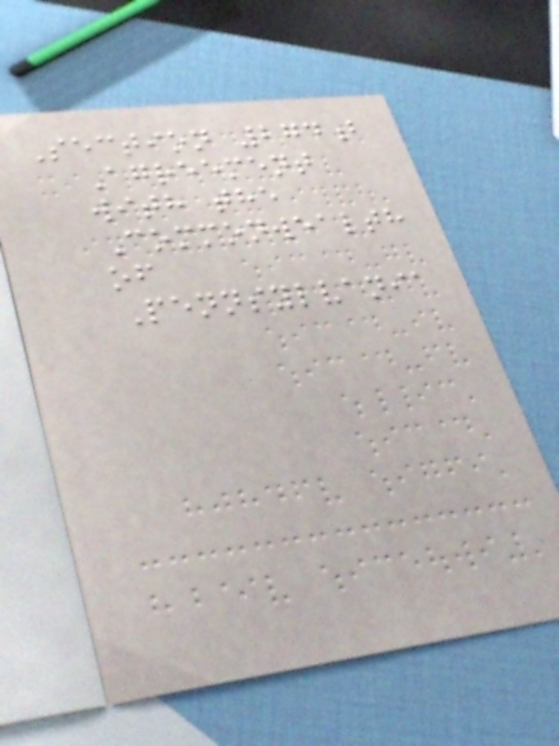Section 274b
Agreement
with the
Commonwealth
of
Pennsylvania
